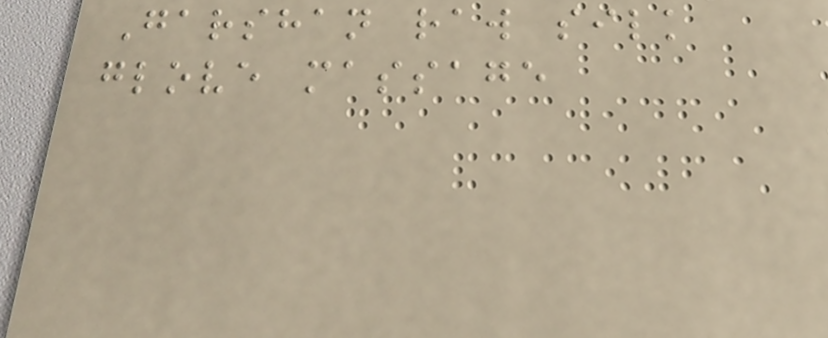Garshan raw silk
glove massage
